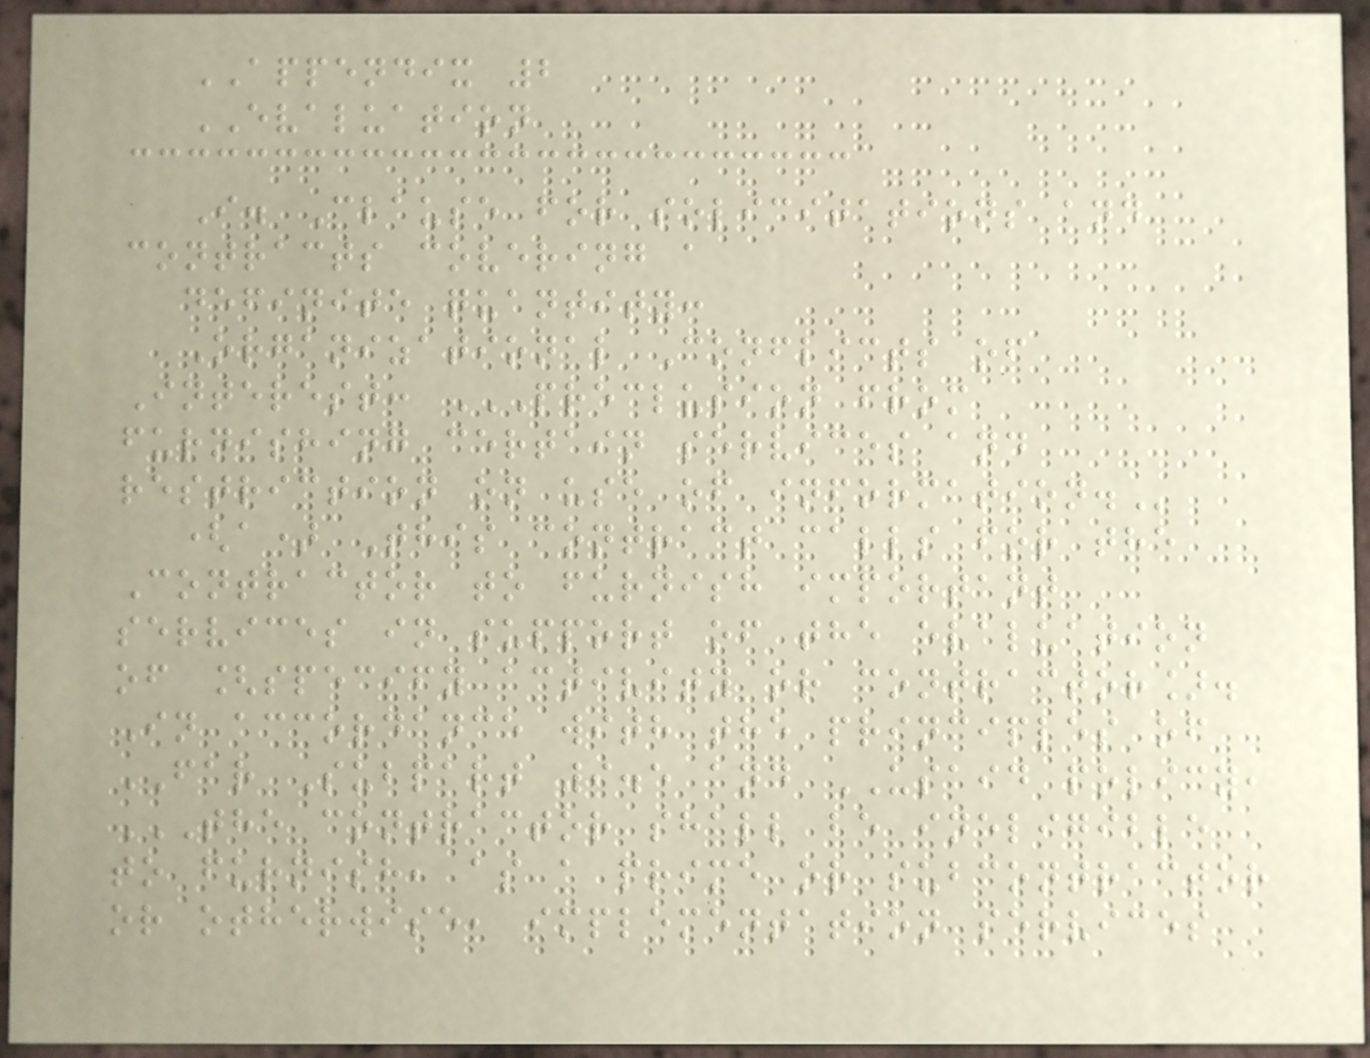APPENDIX 2
EVALUATION
I. Clause for solicitations and
contracts covering a
definite quantity:
Organizational Conflicts of
Interest: PRECLUSION FROM
FURNISHING CERTAIN SERVICES AND
RESTRICTION ON USE OF INFORMATION.
(a) This contract calls for the
Contractor to furnish important
services in support of the evaluation
of [specify activity or contractor].
In accordance with the principles of
FAR Subpart 9.5 and USAID policy,
THE CONTRACTOR SHALL BE INELIGIBLE
TO FURNISH, AS A PRIME OR SUBCONTRACTOR
OR OTHERWISE, IMPLEMENTATION SERVICES
